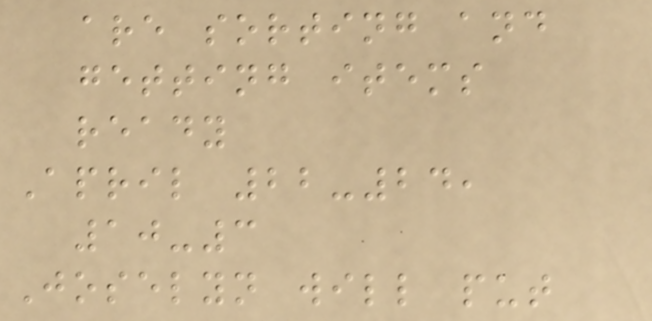are sorting and
getting items
ready
April 22-24,
10-3
Joselyn will put
